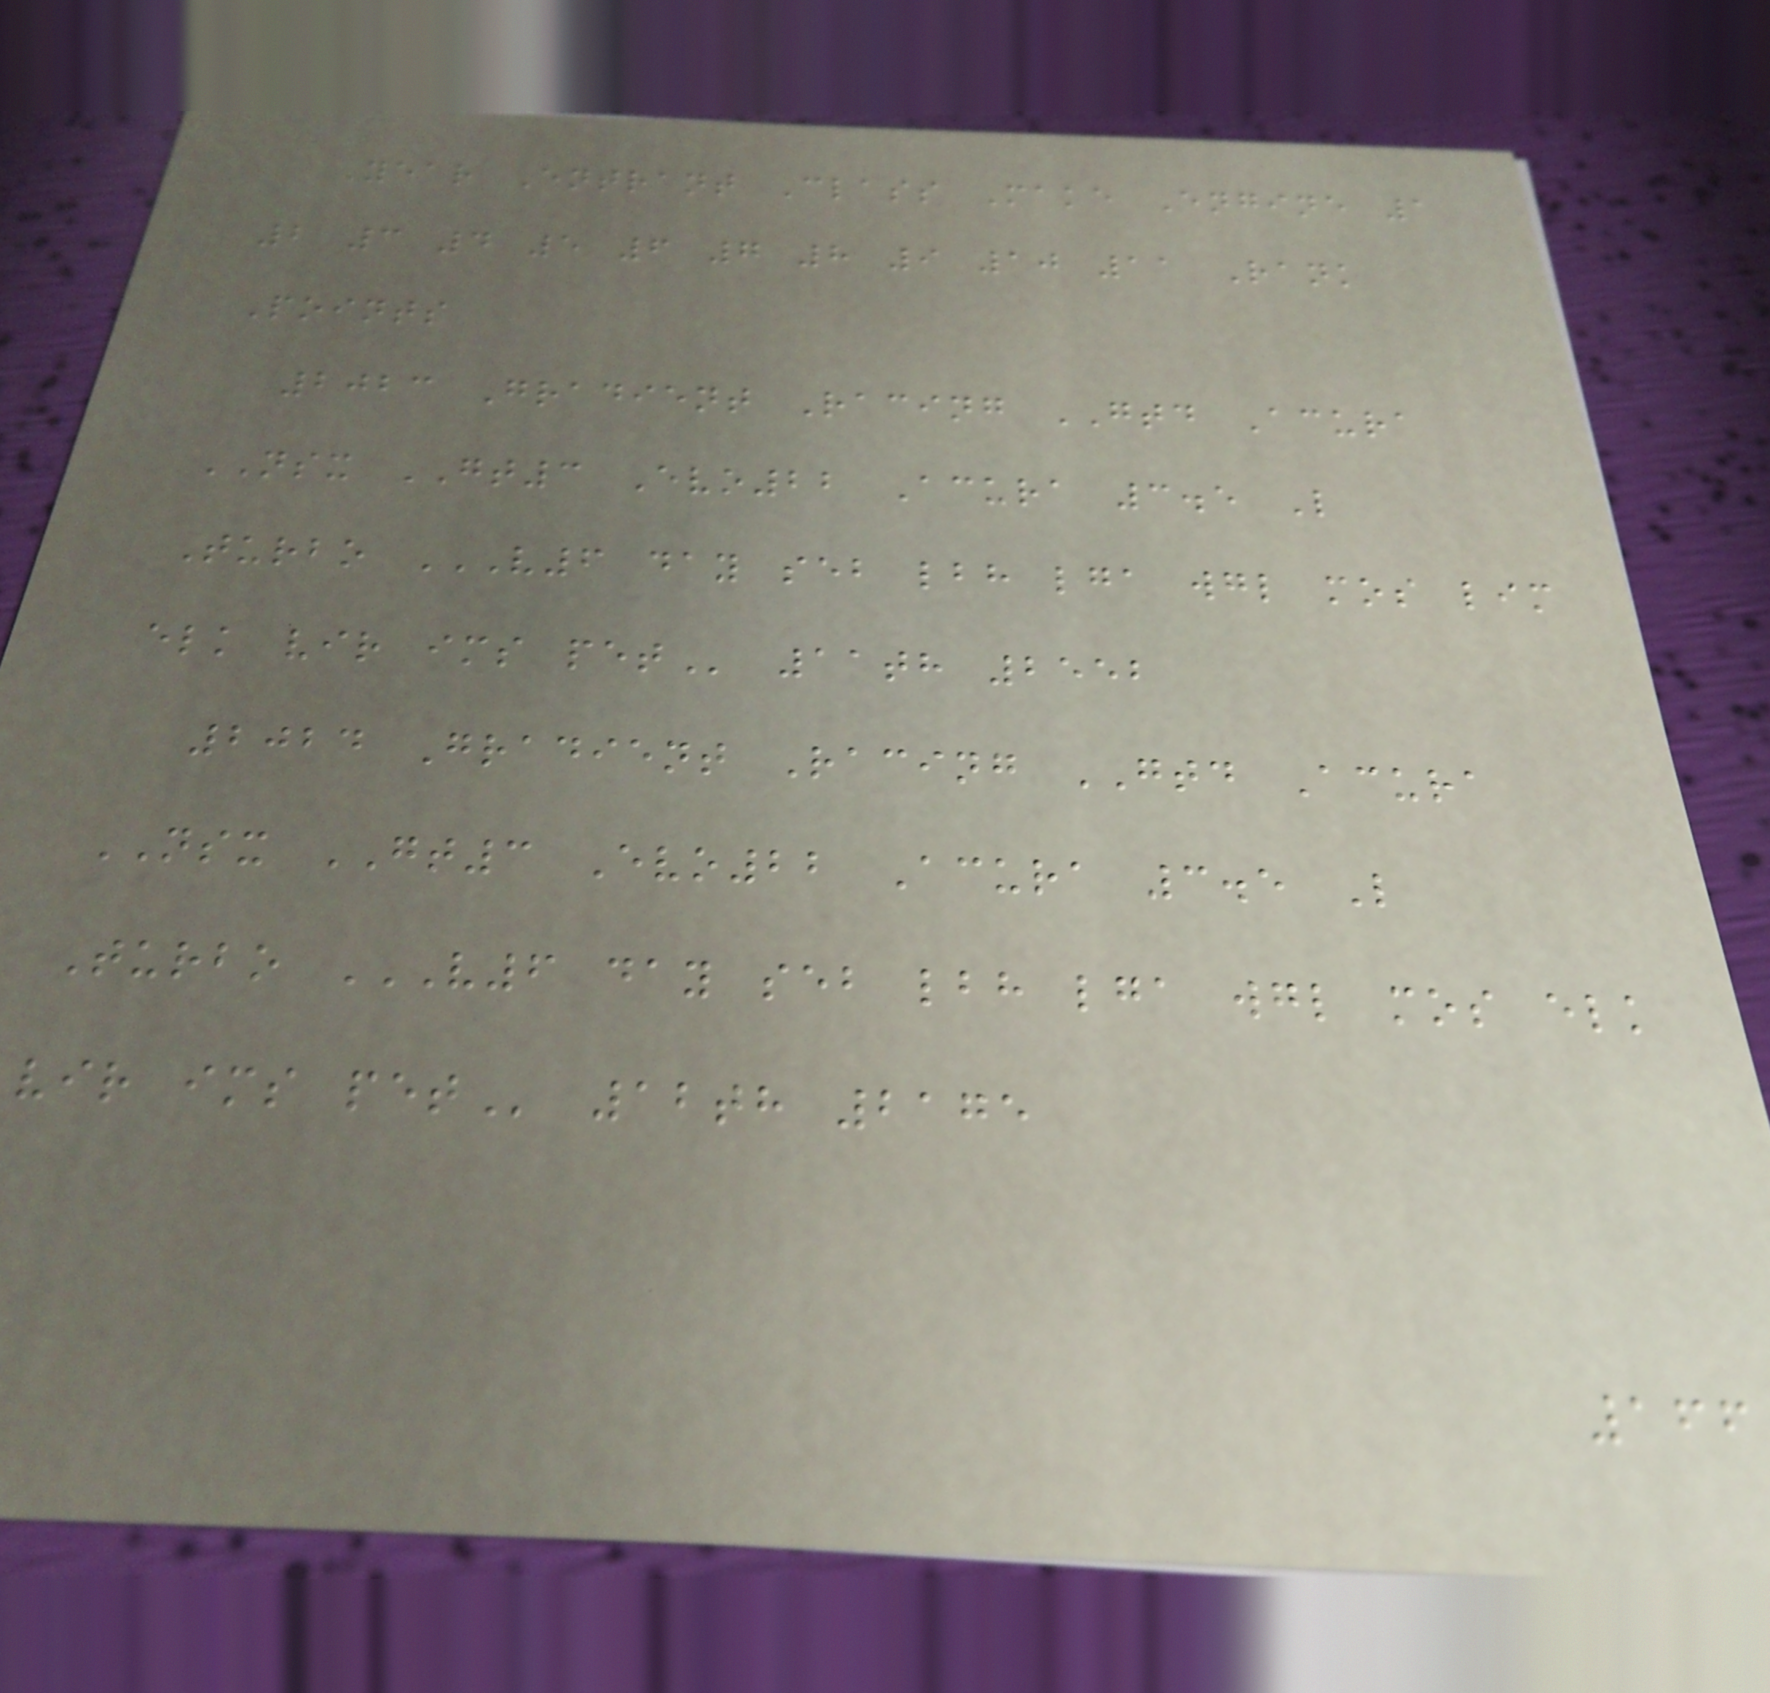Year Entrant Class Make Engine 1
2 3 4 5 6 7 8 9 10 11 Rank
Points
2023 Gradient Racing GTD Acura
NSX GT3 Evo22 Acura 3.5 L
Turbo V6 DAY SEB LBH LGA WGL MOS LIM
ELK VIR IMS PET 11th 2552
2024 Gradient Racing GTD Acura
NSX GT3 Evo22 Acura 3.5 L
Turbo V6 DAY SEB LBH LGA WGL MOS ELK
VIR IMS PET 12th 2175
166
